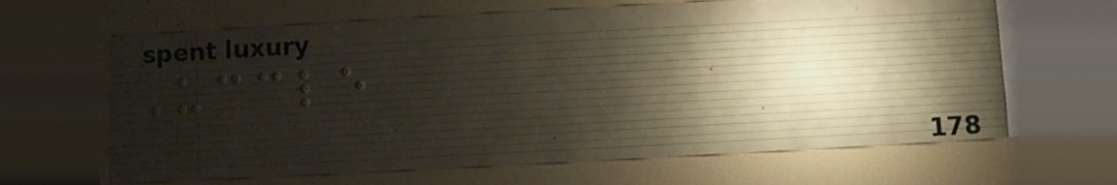Uccle
